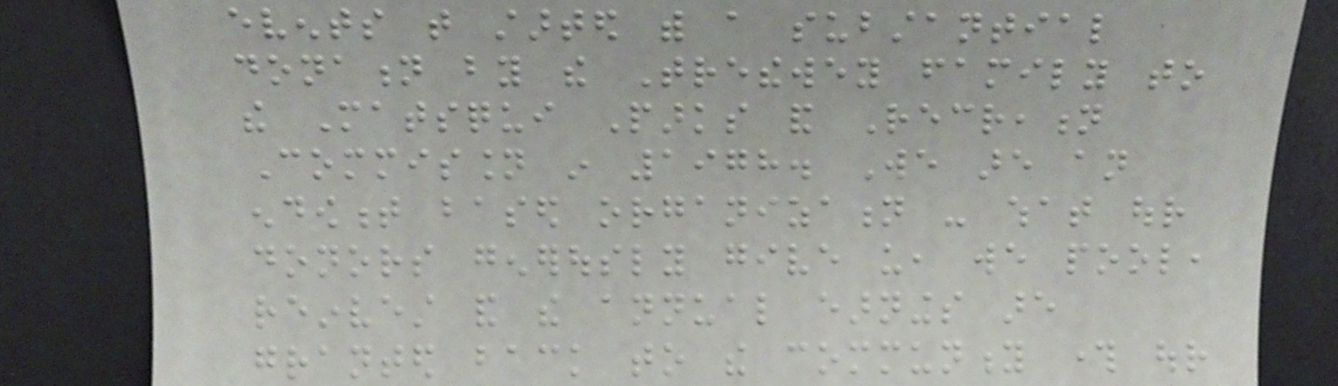events that started with a substantial
donation by the Trethewey family to
the Matsqui Parks and Recreation
Commission in 1978. We are an
endowment based organization - what our
donors generously give us, we pool,
reinvest and the annual earnings are
granted back to the community through our
